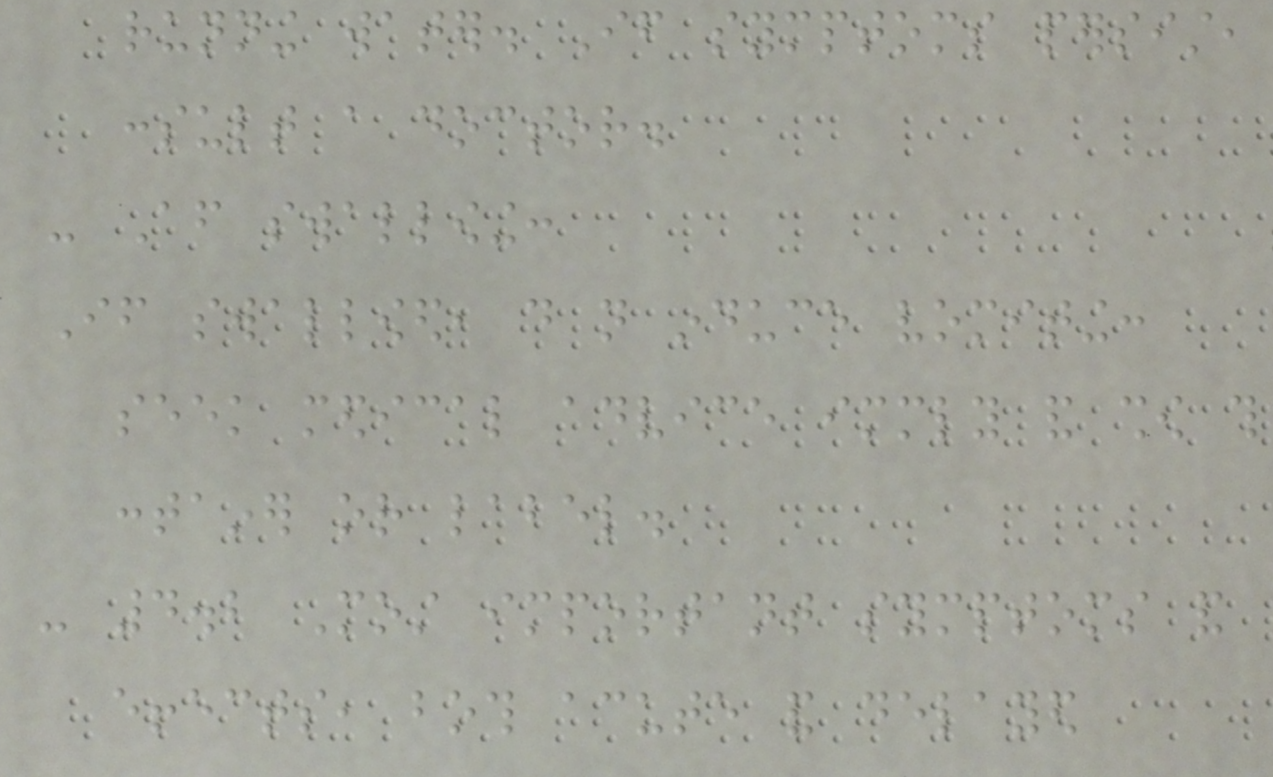running water. If symptoms persist,
consult a doctor.
- After swallowing:
If swallowed, do not induce vomiting:
seek medical advice immediately and show this
container or label.
- 4.2 Most important symptoms and
effects, both acute and delayed
